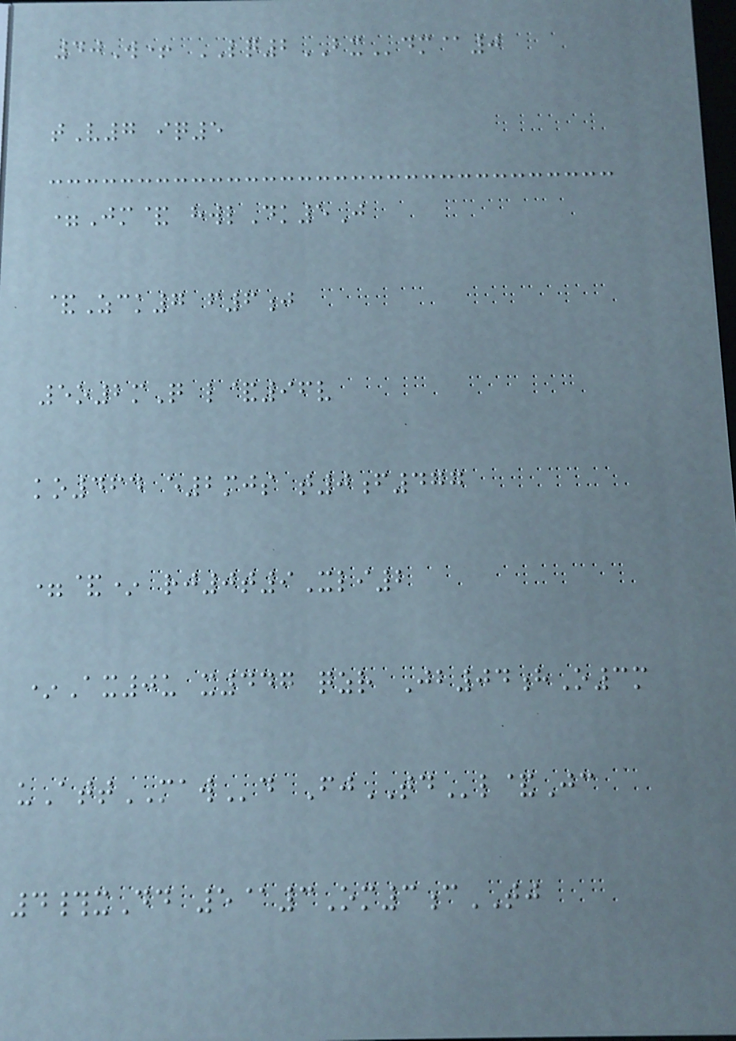40W+ LQ2BXdm@0
tV7 iq5
=Jm& hwlDk5J
&Zck7 f6j
5o2mQ l&96v
ko464 e2mjs t0f477
=&* rj0t9Xli2
*Ax0u x447 qzr Jb04hO3m
uAttMAWd FjTDl&Jc
4#xDd 5@3Om3cTJ
